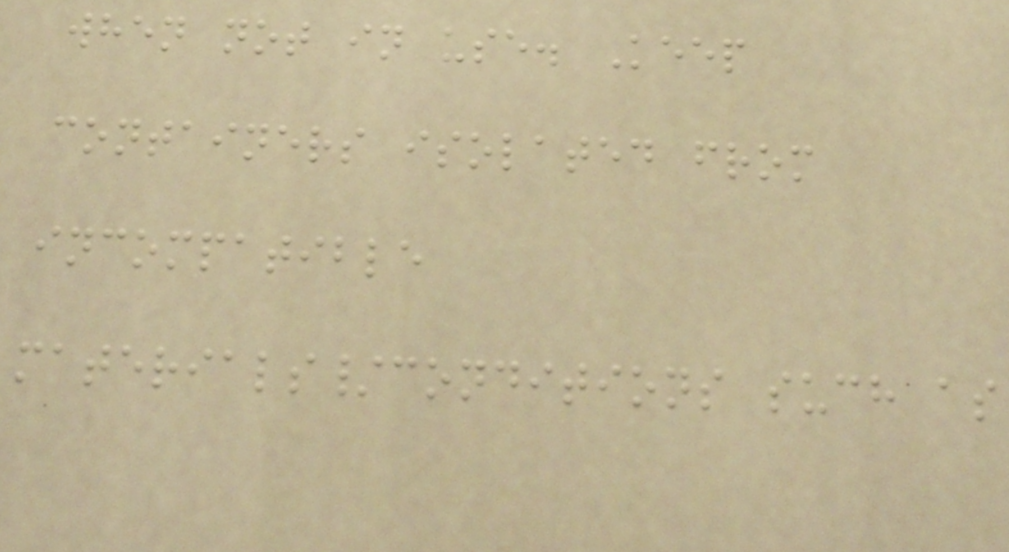when not in use. Keep
containers isolated from
incompatible
materials/conditions such as
